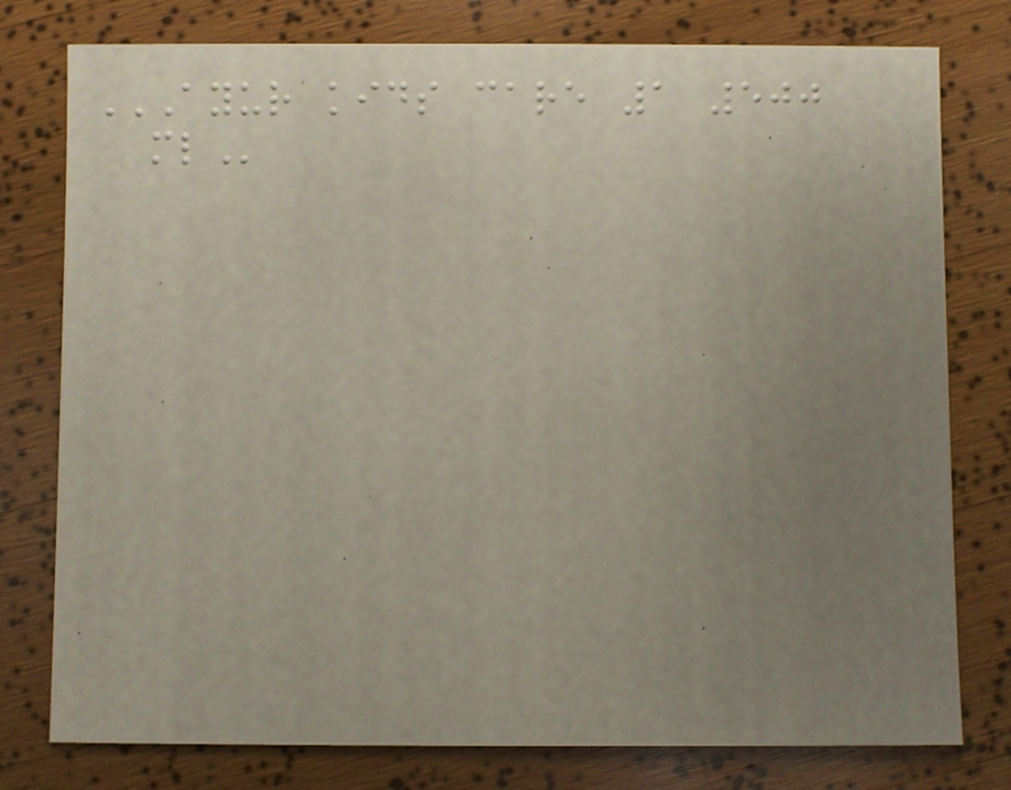AYUR KIDS CARE 1 500
ML
